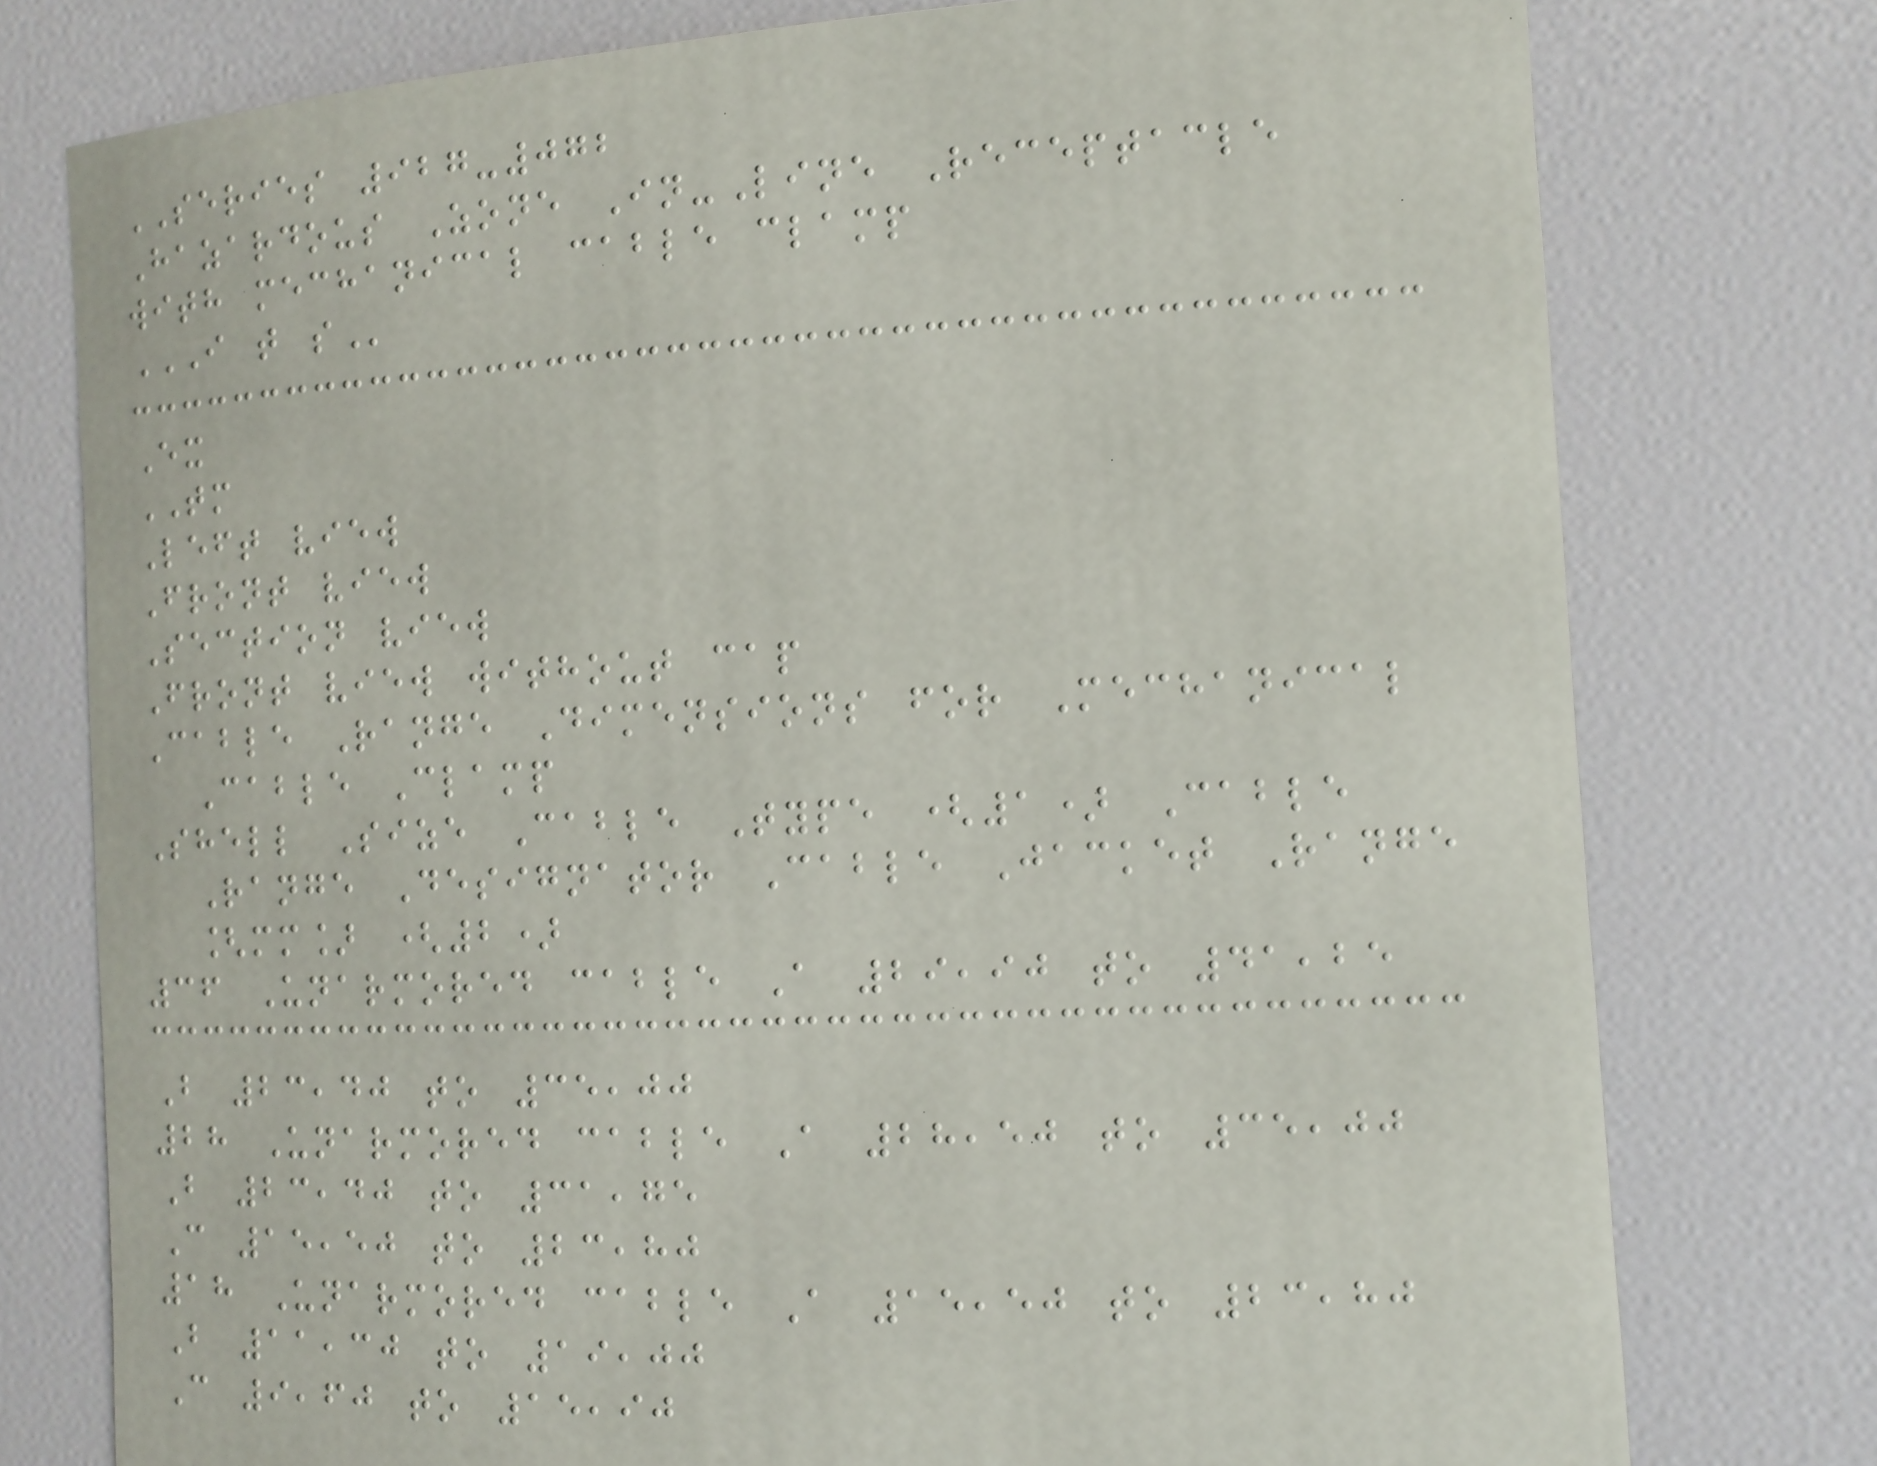SERIES 927-072
Hazardous Zone In-Line Receptacle
with mechanical cable clamp
I T S
Ex
TM
Left view
Front view
Section view
Front view without cap
Cable Range Dimensions for Mechanical
Cable Clamp
Shell Size Cable Type (1) Cable
Range Designator Cable Jacket Range
[mm] (2)
36 Unarmored cable A 29,90 to 41,25
B 23,40 to 35,00
28 Unarmored cable A 28,50 to 35,00
B 23,40 to 31,75
C 15,50 to 23,80
18 Unarmored cable A 15,50 to 23,80
B 11,30 to 19,00
C 9,60 to 15,90
